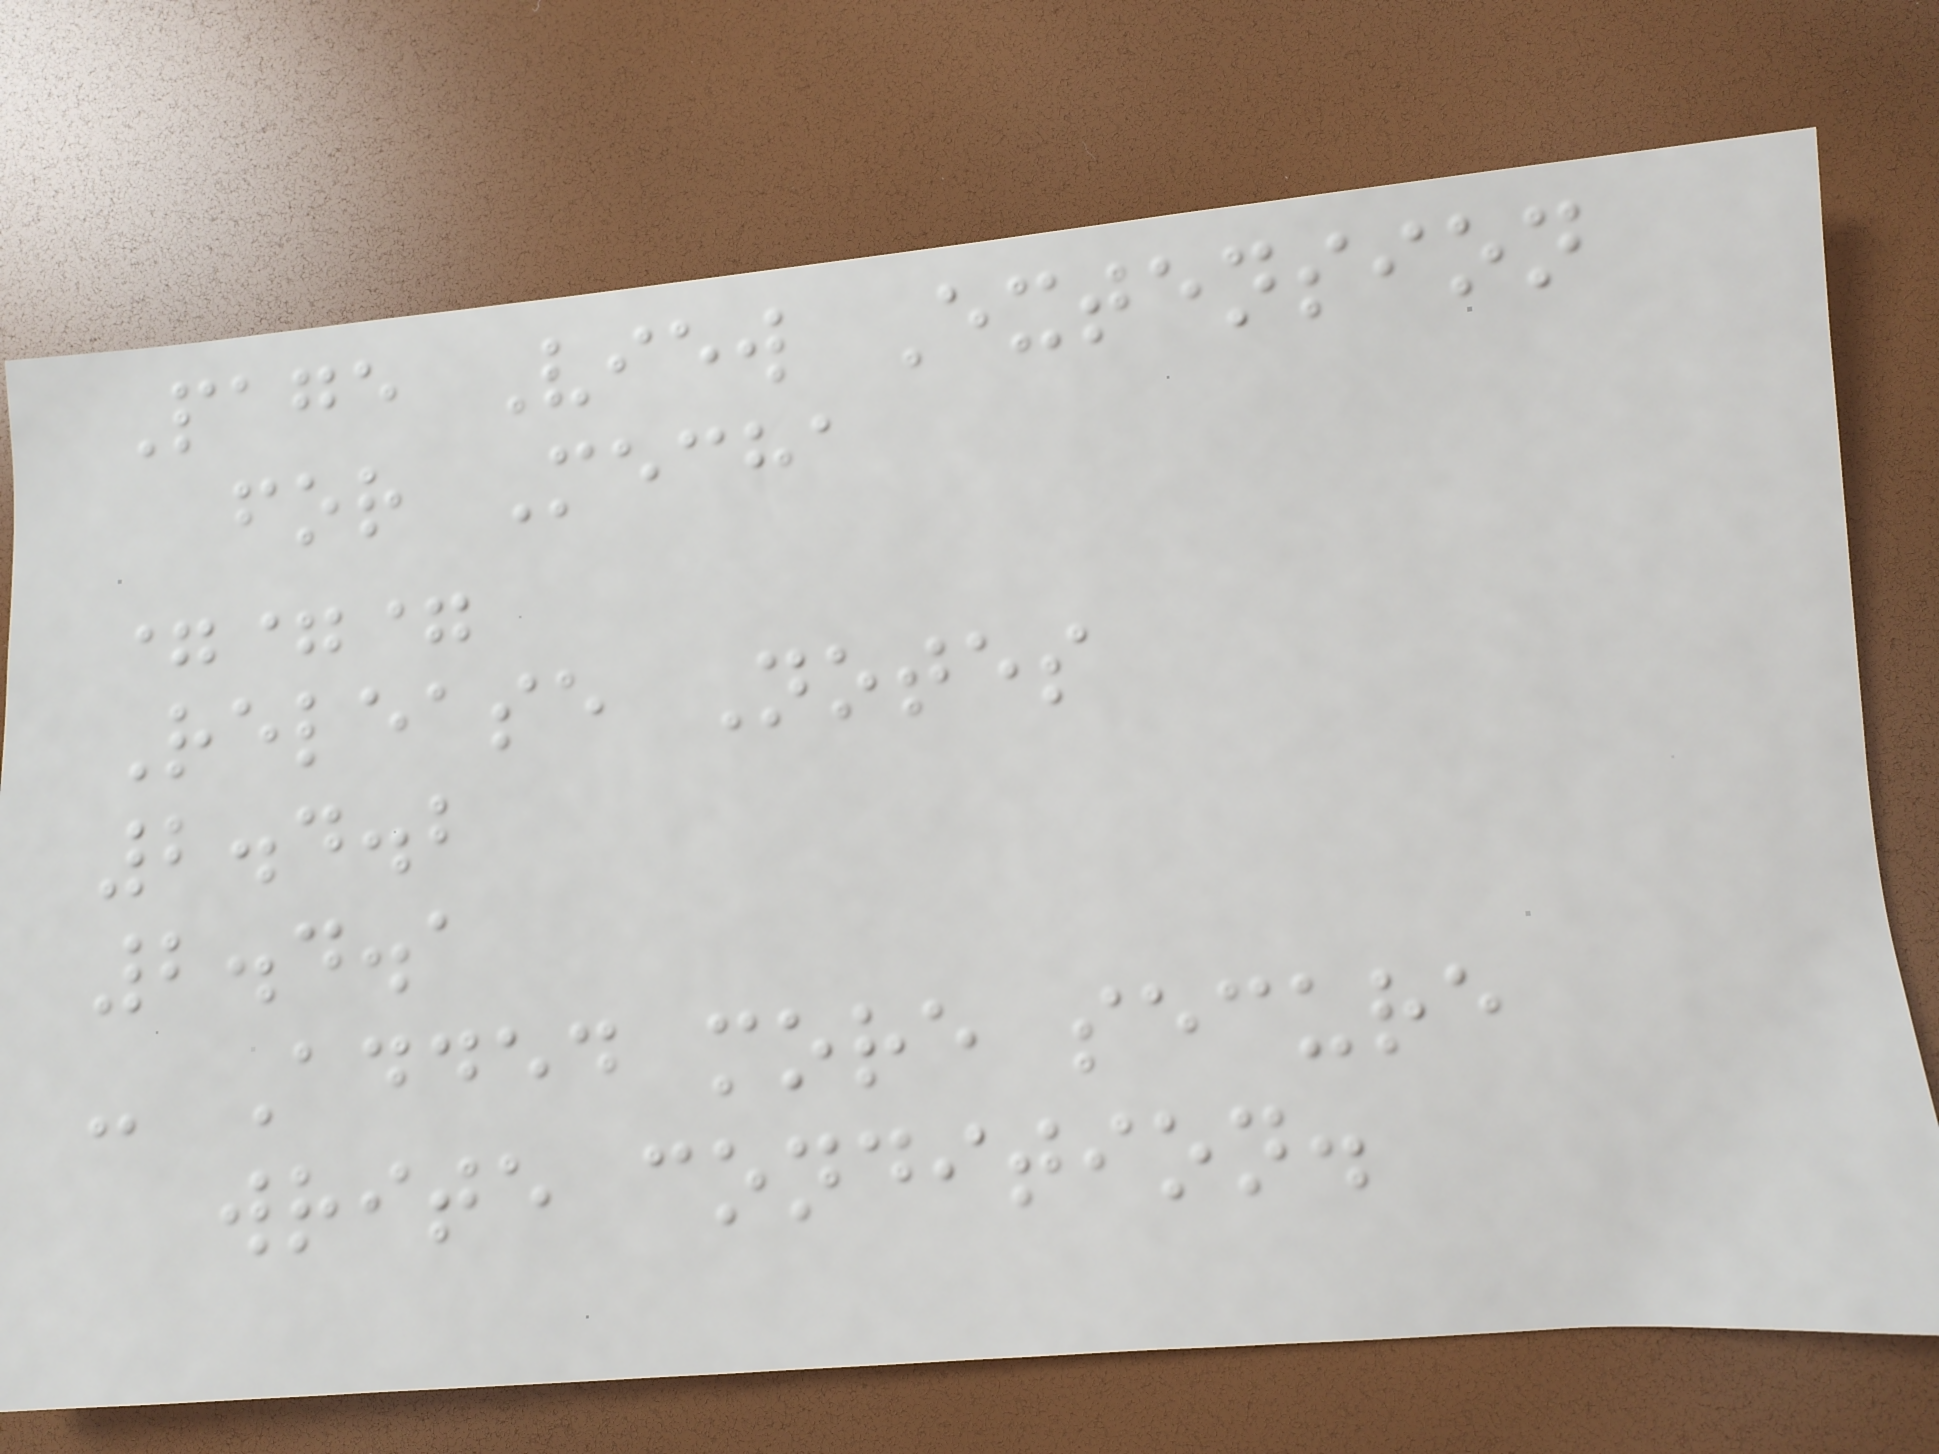Page View Extension
for Mecha
===
Release Notes
2.4.2
2.4.1
- Added more secure
write condition.
